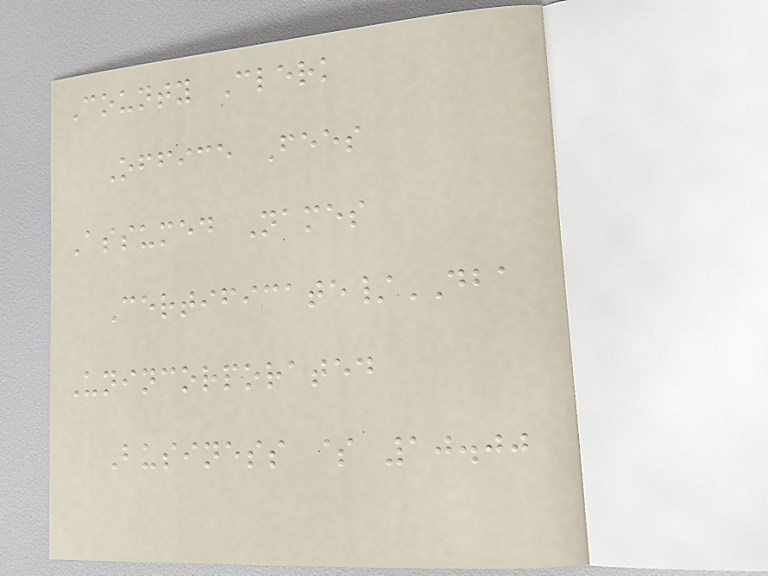County Clerk
Office Fees
Assumed Names
Certificate/DBA
Unincorporated
Business $ 10.00
